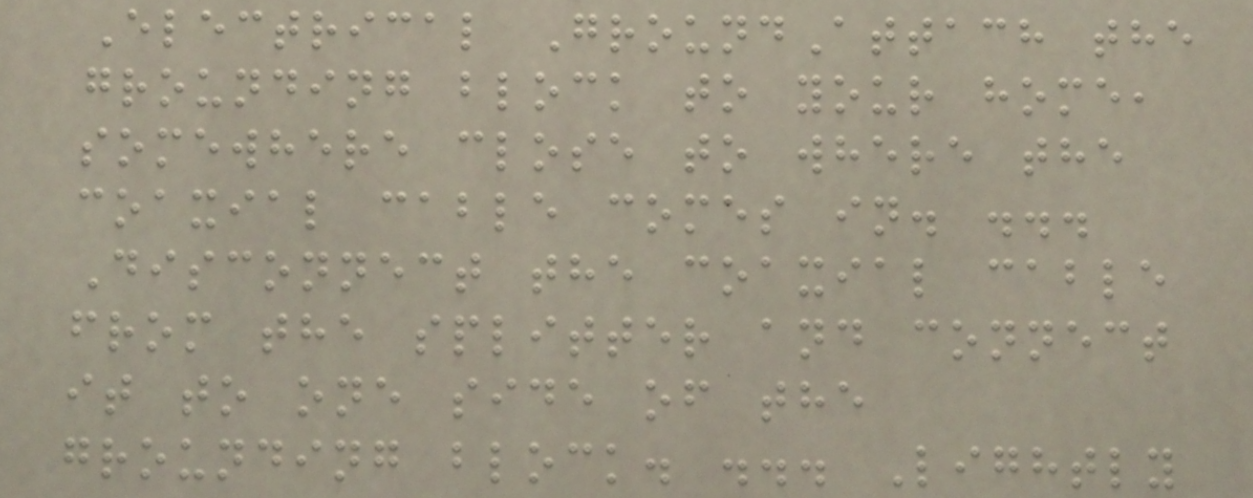Electrical GroundAttach the
grounding block to your home,
somewhere close to where the
coaxial cable comes in. ...
Disconnect the coaxial cable
from the splitter and connect
it to one side of the
grounding block. ... Lightly
